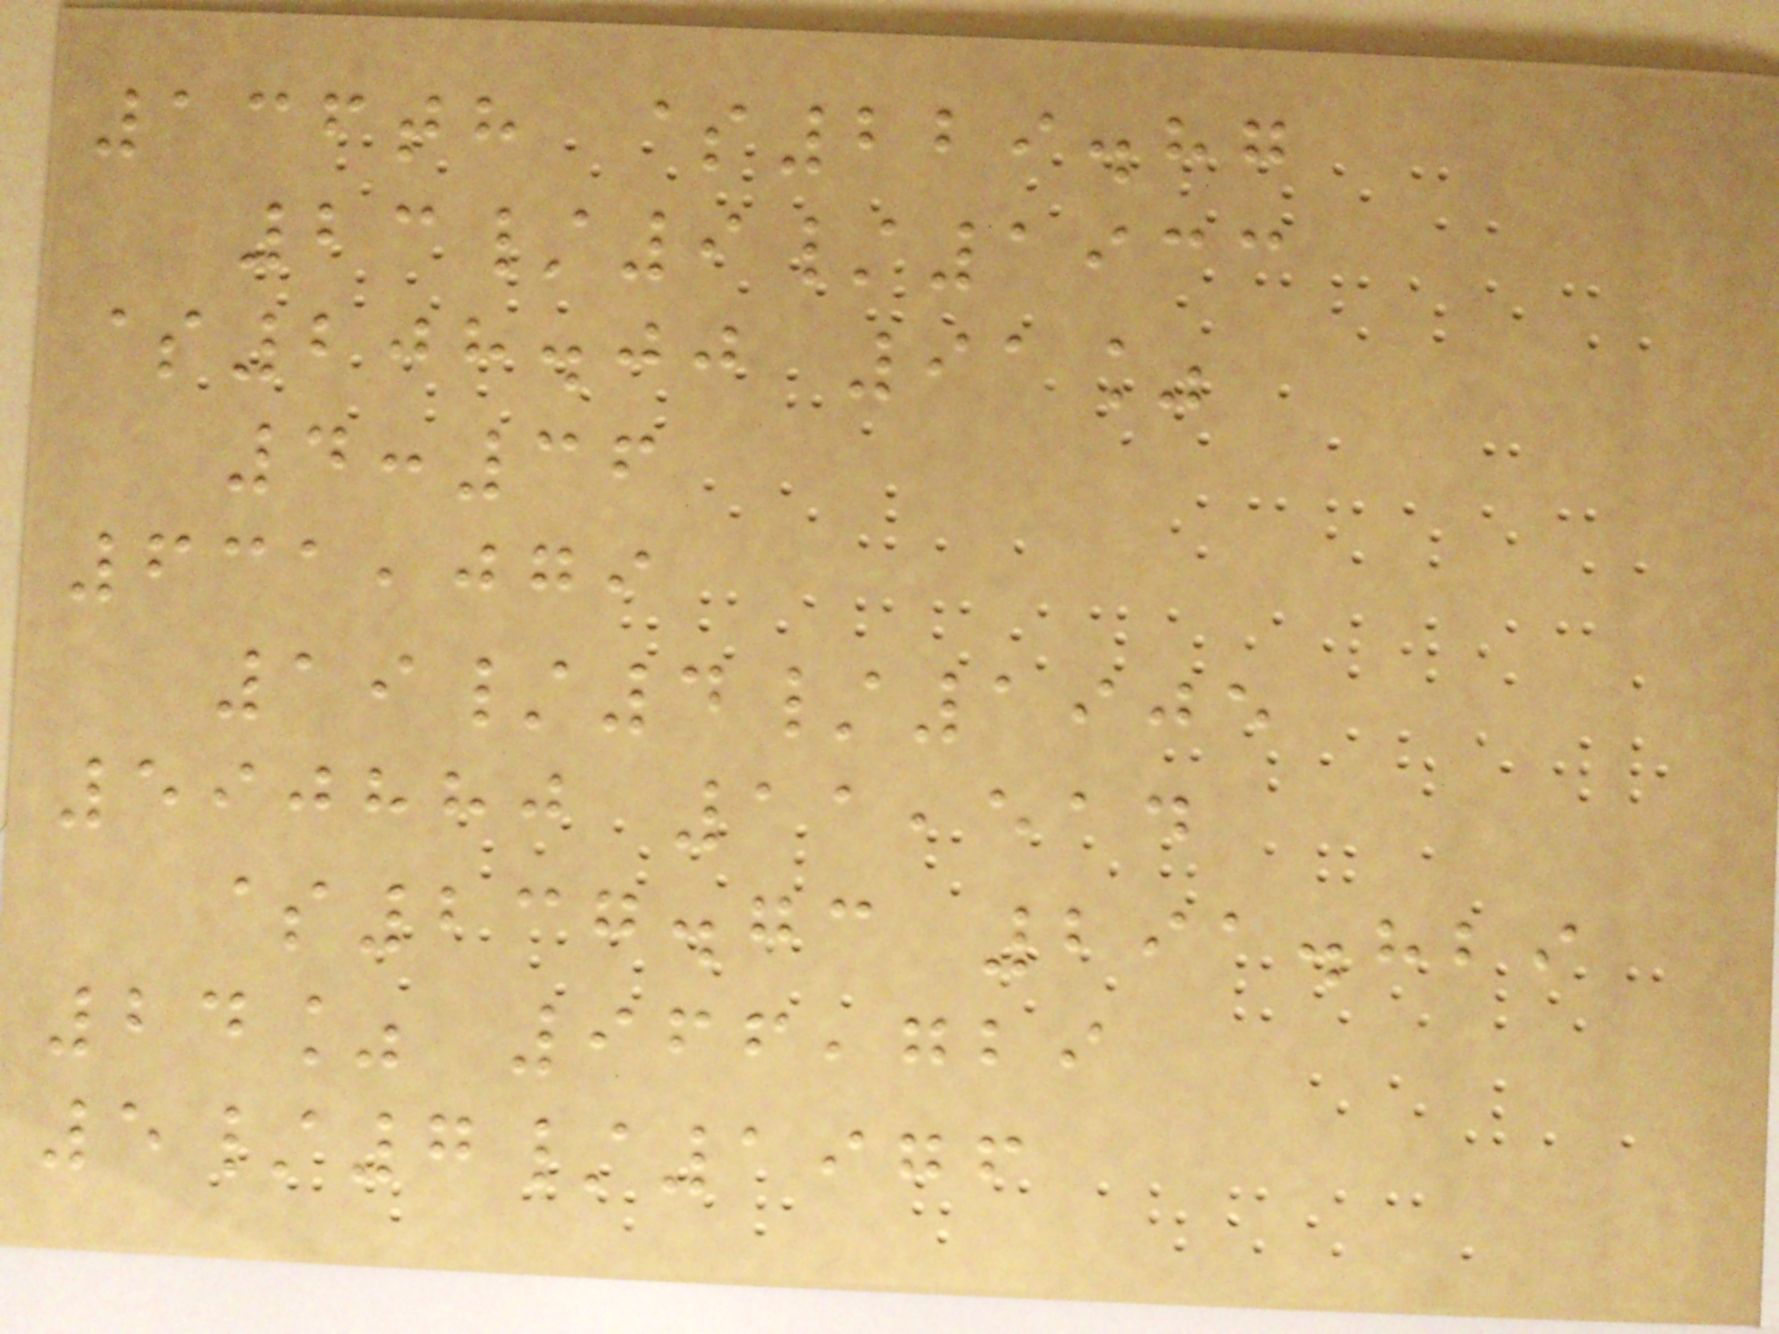136th $229.87
23/9/1933
$208.00 91%
4:36
631,079
19/4/1905
590880 11,514
$237.73 291.829
24% 966,729
5/7/1976
